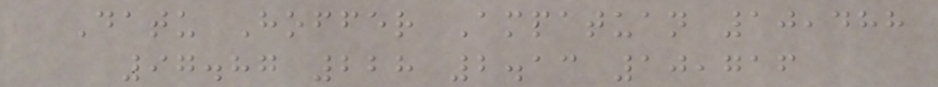Datu Hoffer Ampatuan 10,488
97.87 228 2.13 10,716
